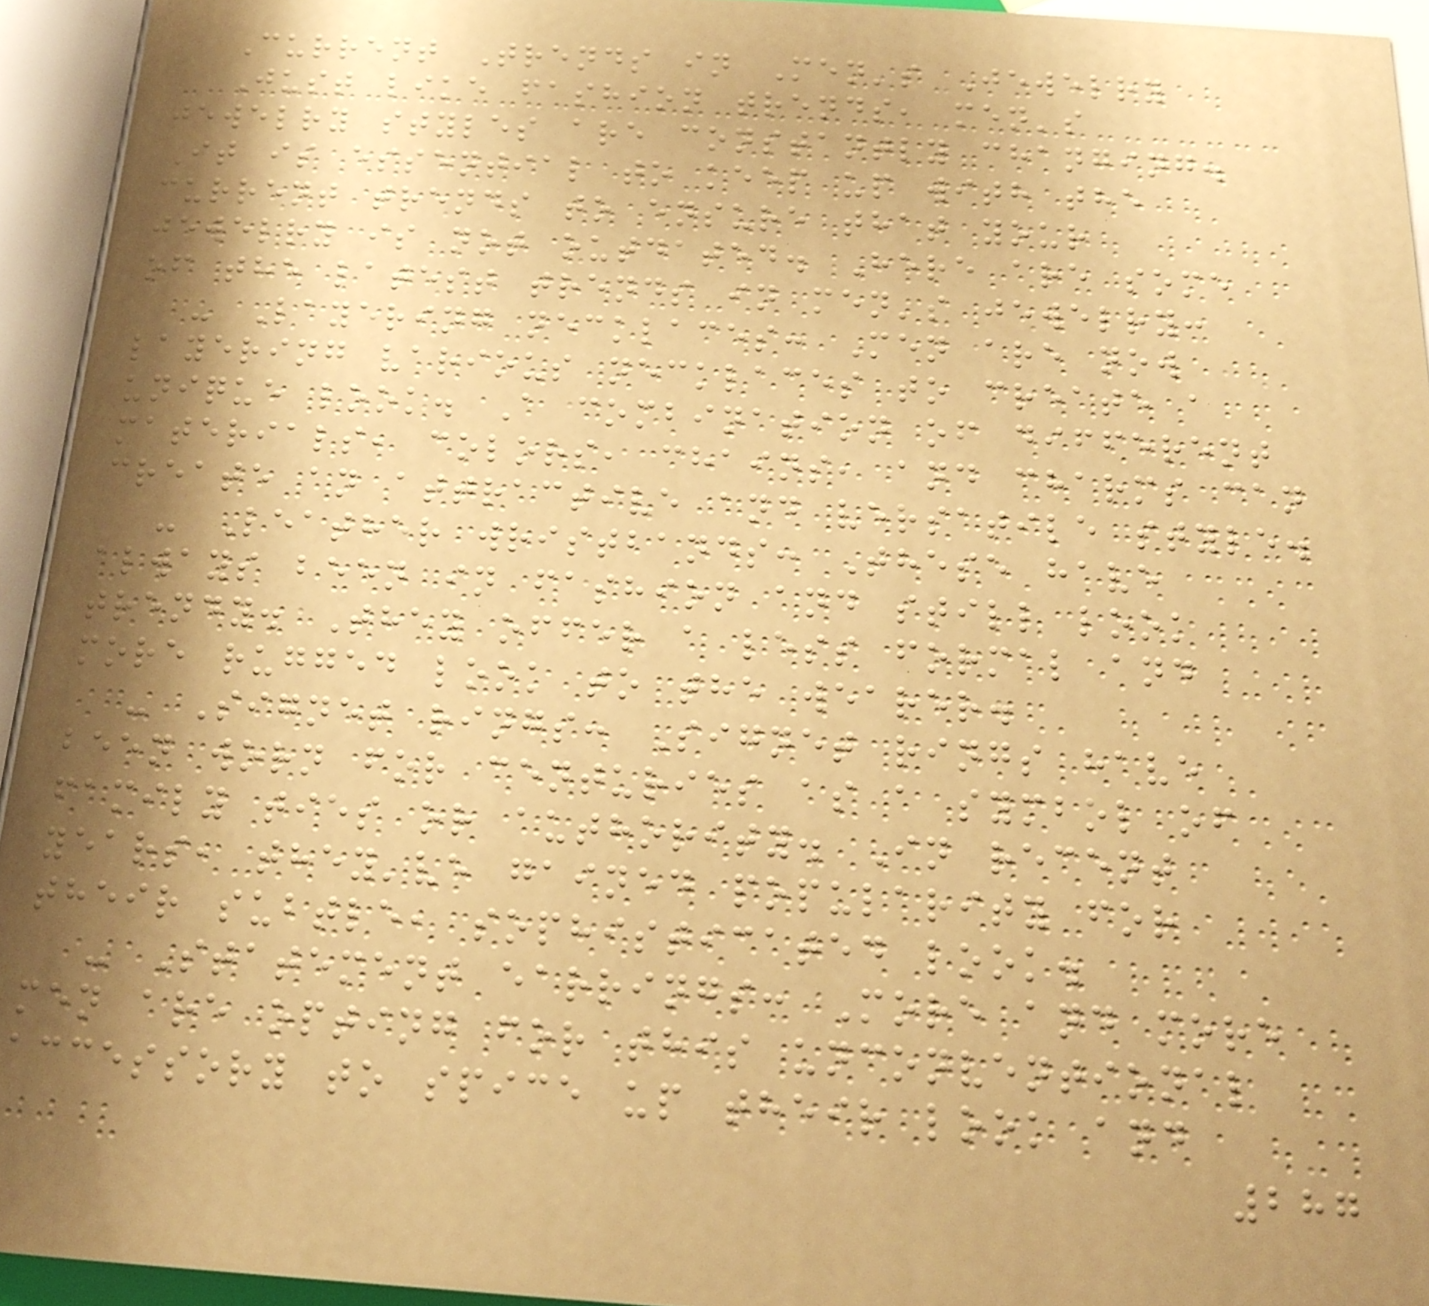Current Trends in Men's Jewelry
Just like fashion trends, men's
jewelry styles are constantly changing.
It is essential to keep up with the
current trends to ensure that your
jewelry is not outdated. Here are some
of the latest trends in men's jewelry:
- Layering necklaces: Men are now
layering various necklaces to create a
unique look. A combination of different
materials, colors, chains, and charms can
create an attractive and versatile style.
- Leather wristbands: These have
always been in fashion and still look
trendy. They offer a less formal and
more rugged look to the wearer.
- Signet rings: Signet rings have
been worn for centuries as a symbol of
family ties or authority. In recent
years, they've gained popularity for
their subtle, sophisticated look.
- Statement earrings: More and more
men are opting for this unconventional
accessory to spice up their look and
287
